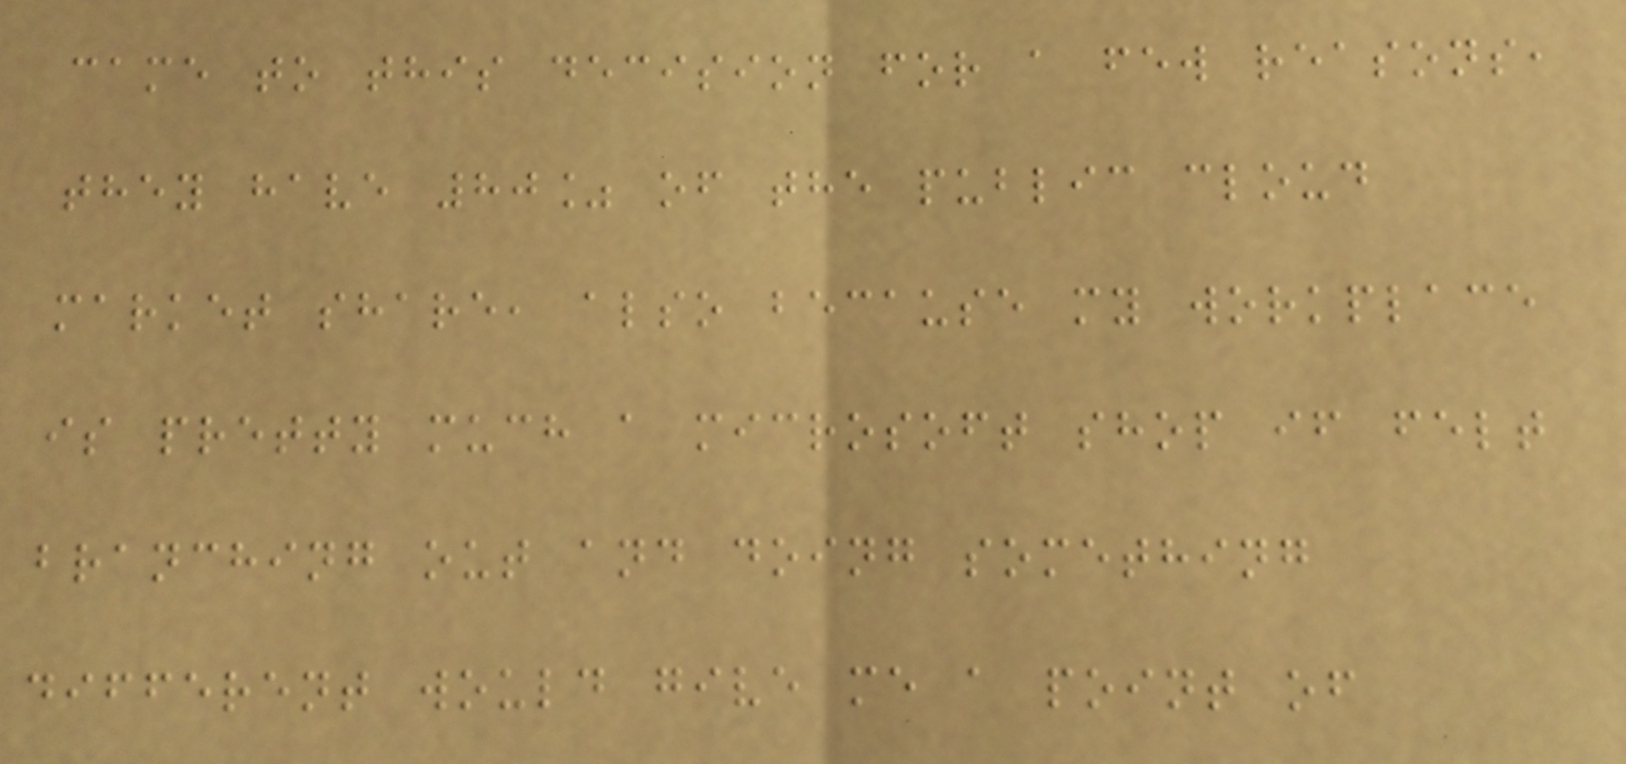came to this decision for a few reasons,
they have 80% of the public cloud
market share, also because my workplace
is pretty much a microsoft shop if felt
branching out and doing something
different would give me a point of
